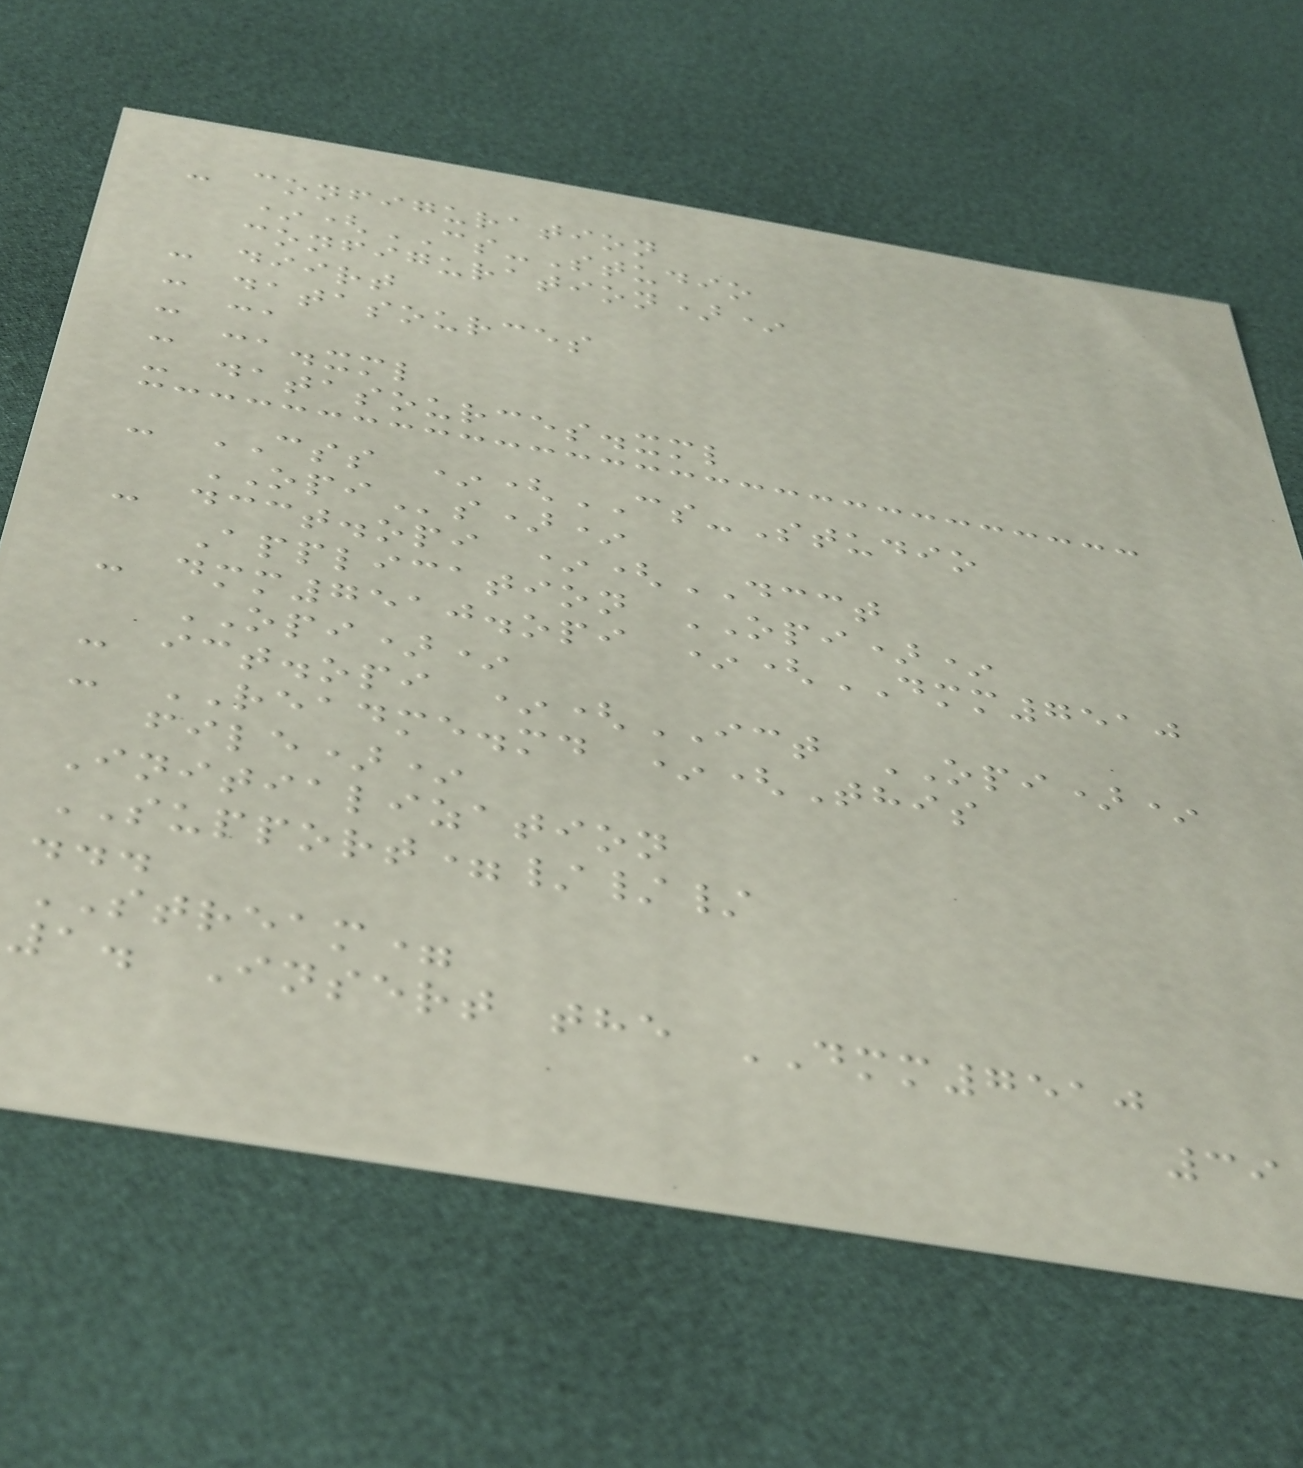- configuration
*(CS-Studio
configuration)*
- diirt
- datasources
- ca
- ca.xml
- datasources.xml
- CSS *(CS-Studio
OPIs)*
- dcct.opi *(DCCT
Application OPI)*
- dmm7510.opi *(DMM7510
OPI)*
- ict.opi *(ICT OPI)*
- README.md *(This
file)*
Initialization
SUPPORT=///
...
STREAM=
1. Insert the DMM7510
39
